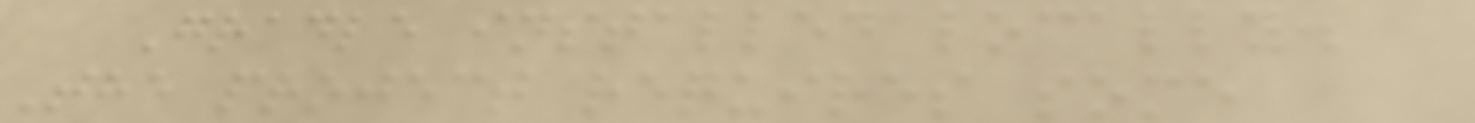Gradle installed locally.
The project requires some
